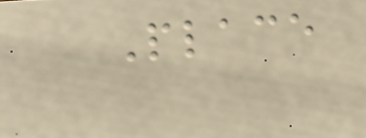Place
